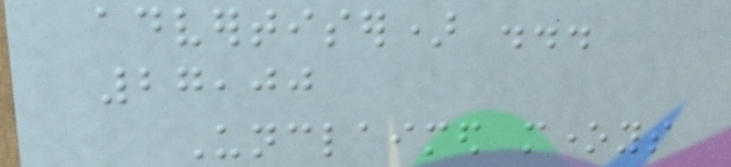advertiser) ...
27,00
Unclaimed moneys
